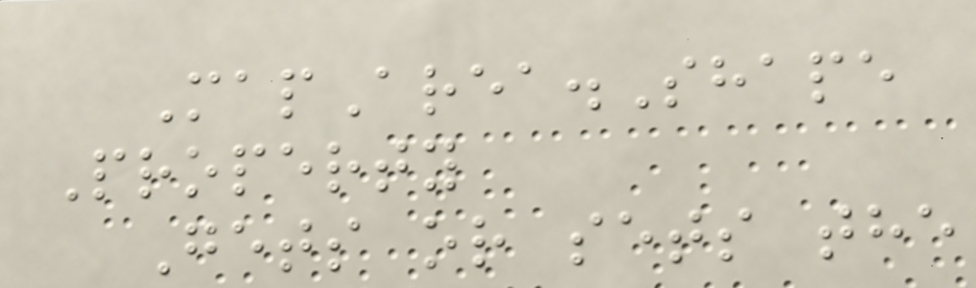MapArea.Shape
Property
Gets or sets the
